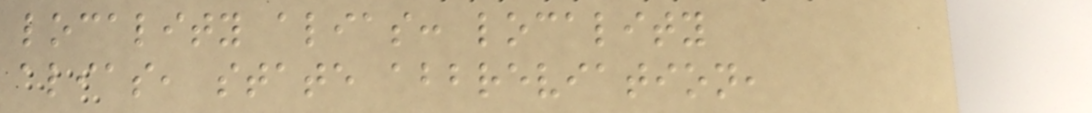locality alias: locality
alias, state abbreviation,
